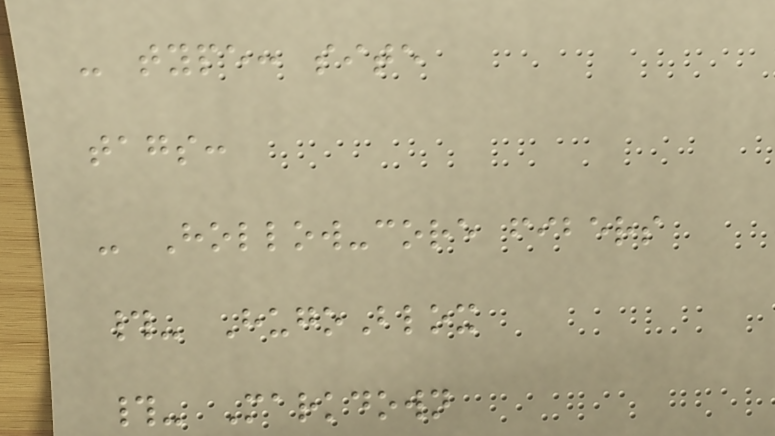- type: site
tags:
- Hollow-core fibers
#- HugoBlox
#- Markdown
